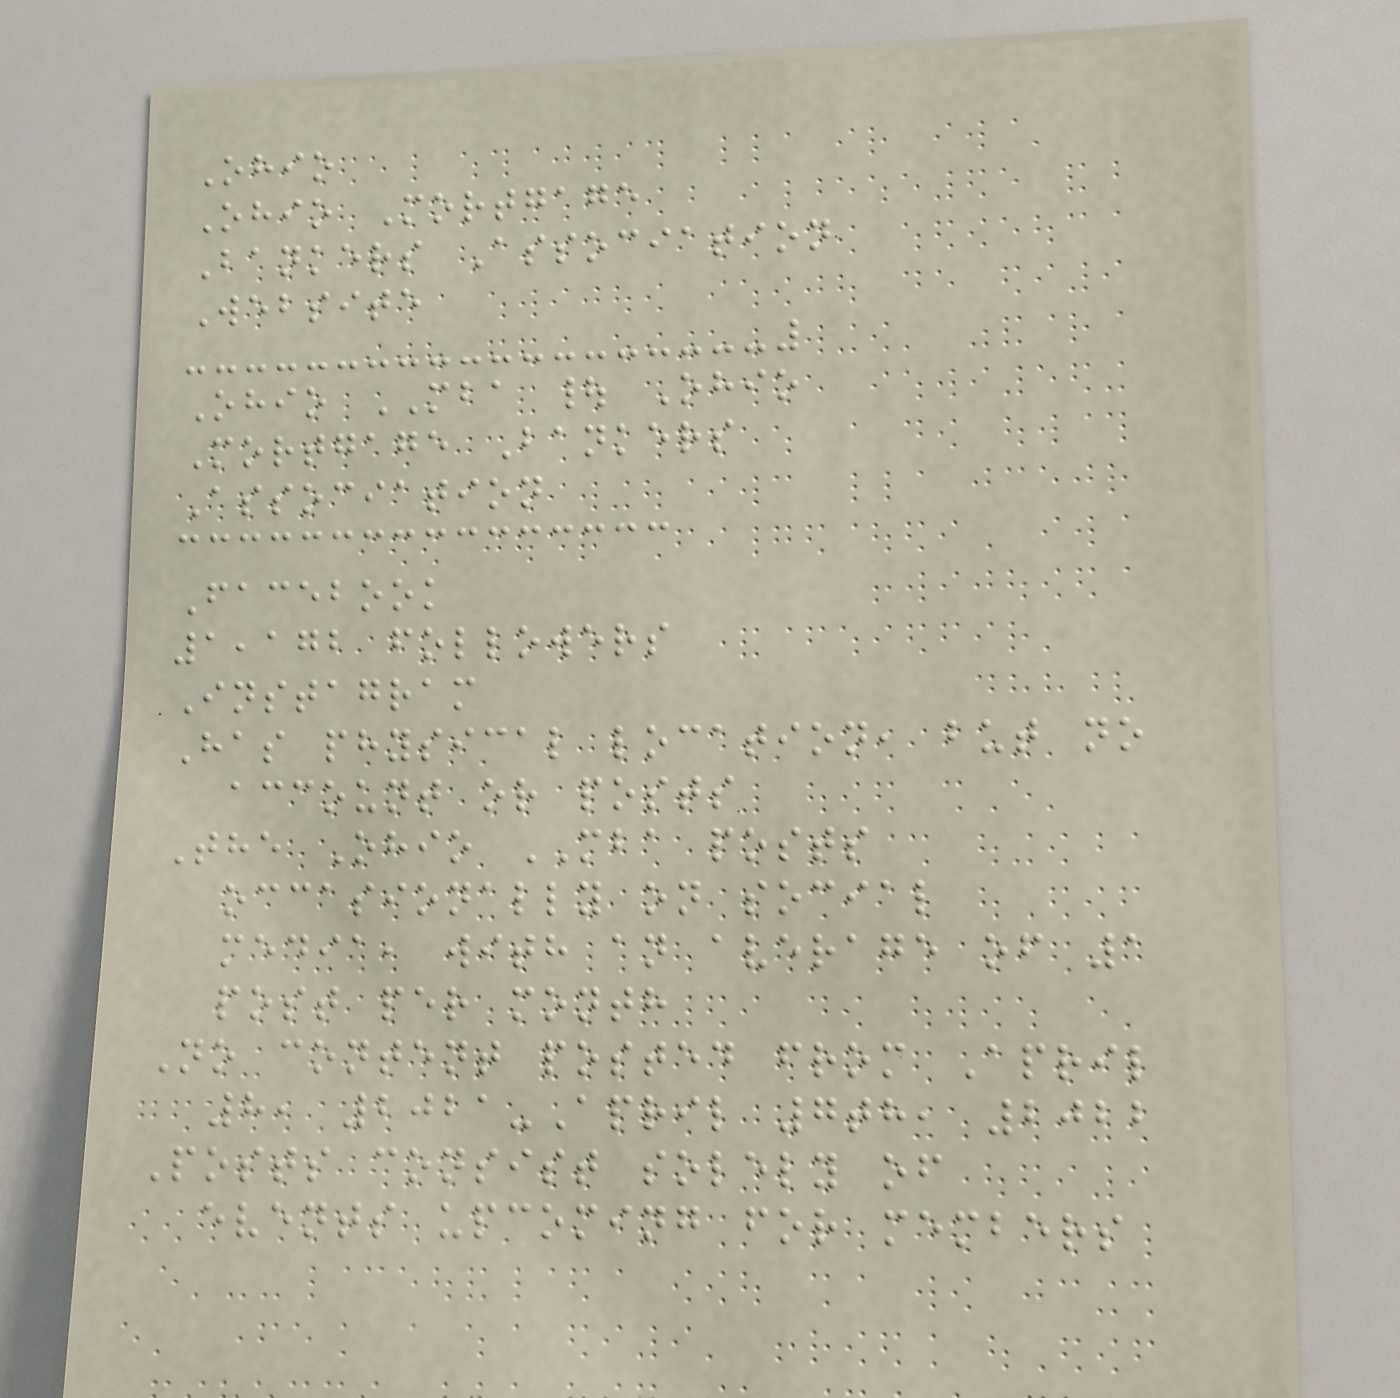Ohio
Ohio Mortgage
Bankers Association
Website
Ohio MBA | Ohio
Mortgage Bankers
Association
Facebook
1,172 followers
Instagram
Has physical location, but no
account or posts
The Ohio MBA posts
occasionally on social
media, with an average of 1
post per month
No content posted from April
8, 2021-April 7th, 2022
Posts consist solely of
events upcoming for members
